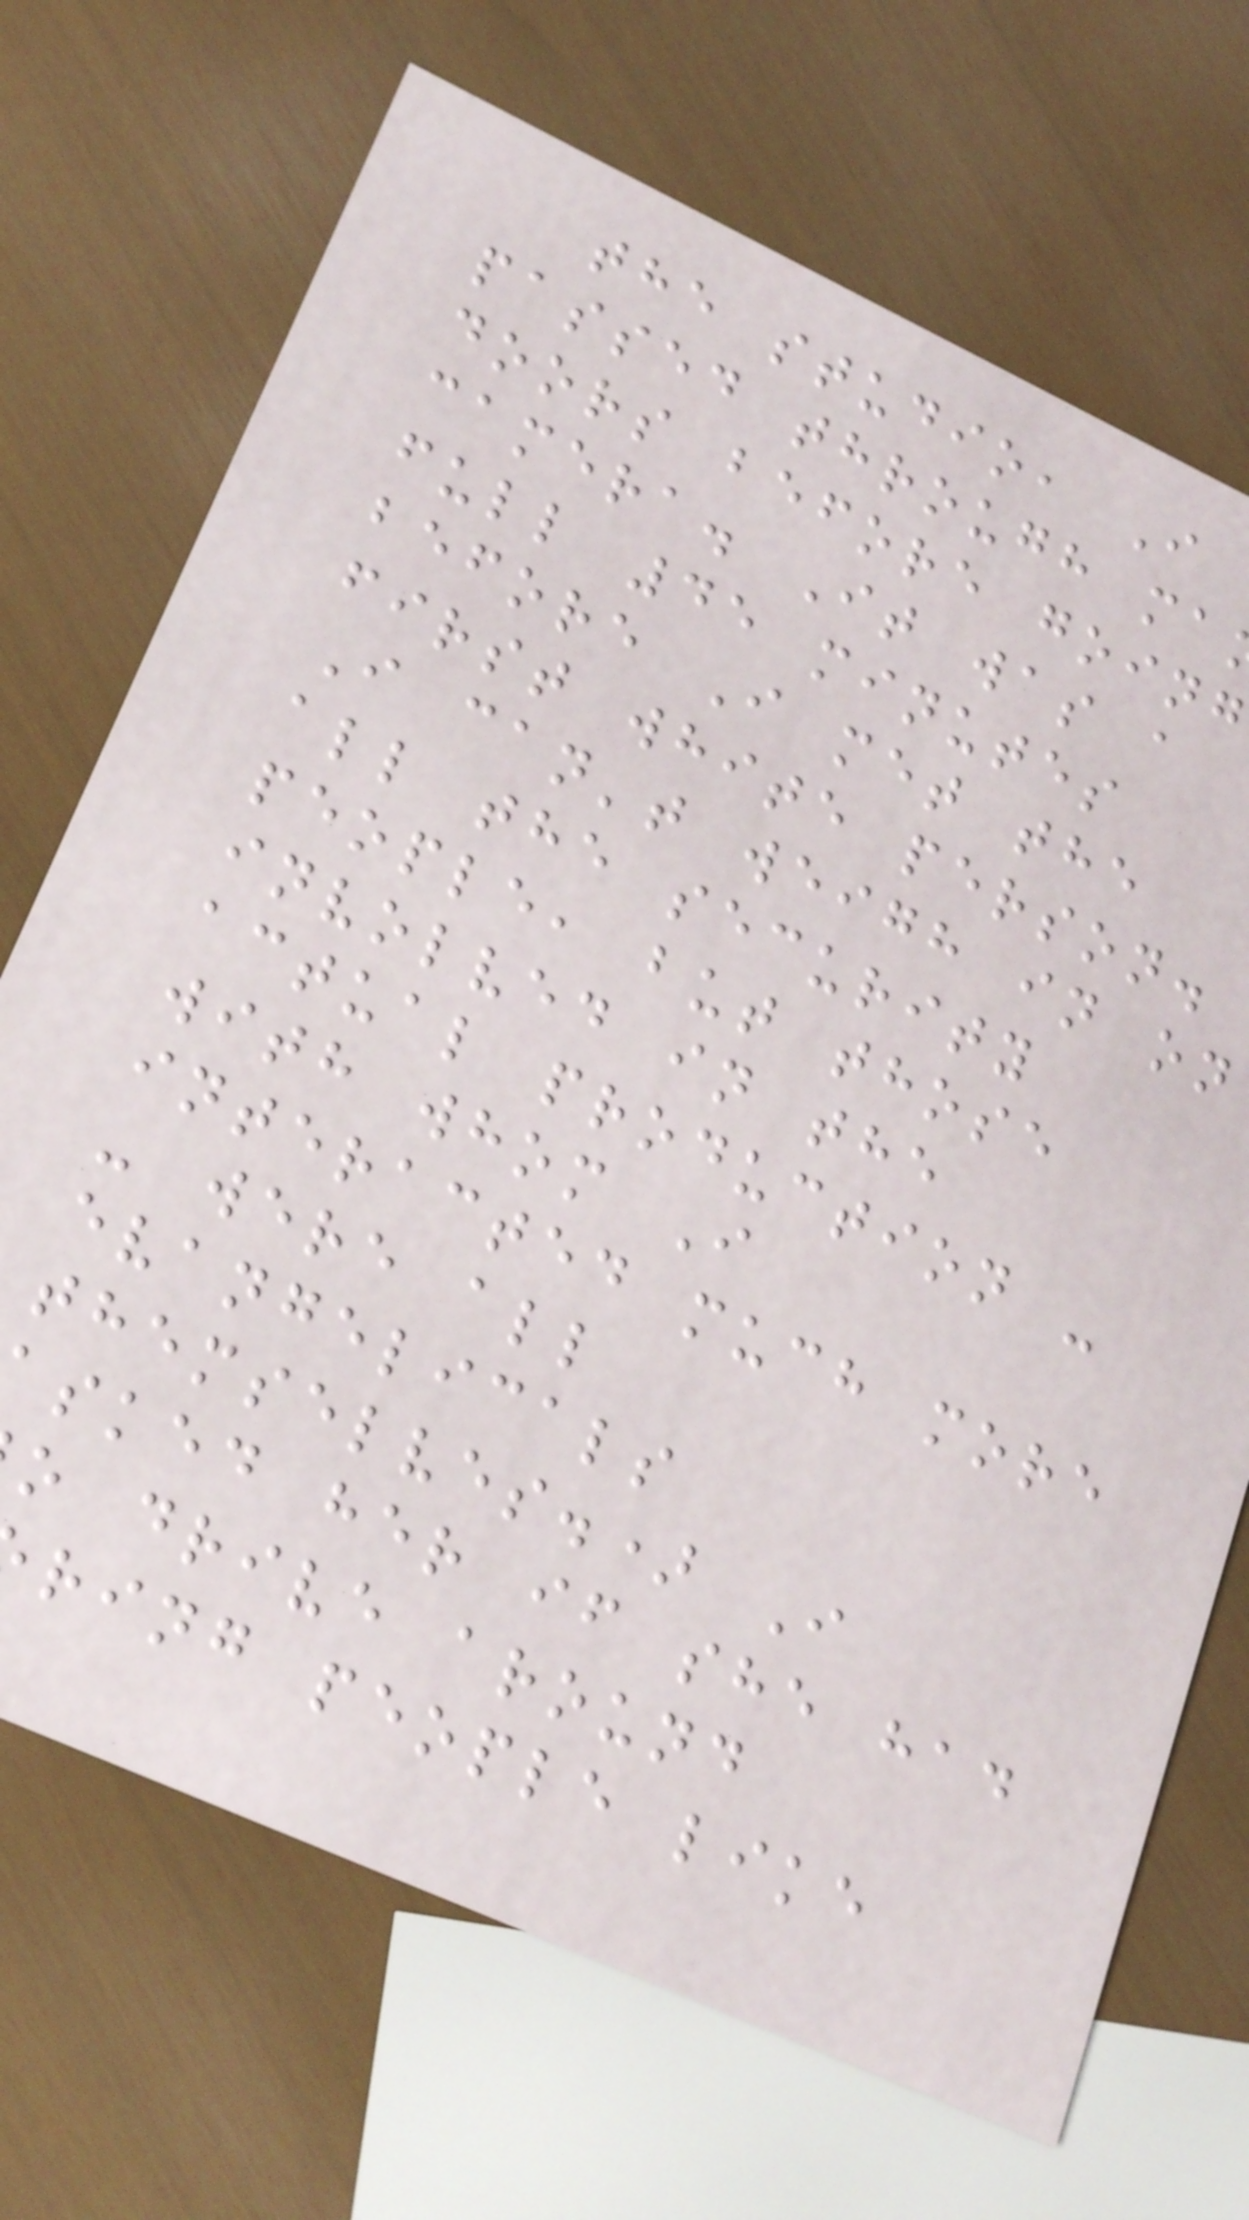the studio, I
passed through ma
doors before going
camera. It was a
full 45 minutes
before I met the
first white person.
I can't weigh in on
all the security
people, but those
involved in the
actual production -
with whom I
interacted much more
- were all
evangelicals
themselves.) I
sked her if she had
o drive around
ring people like
